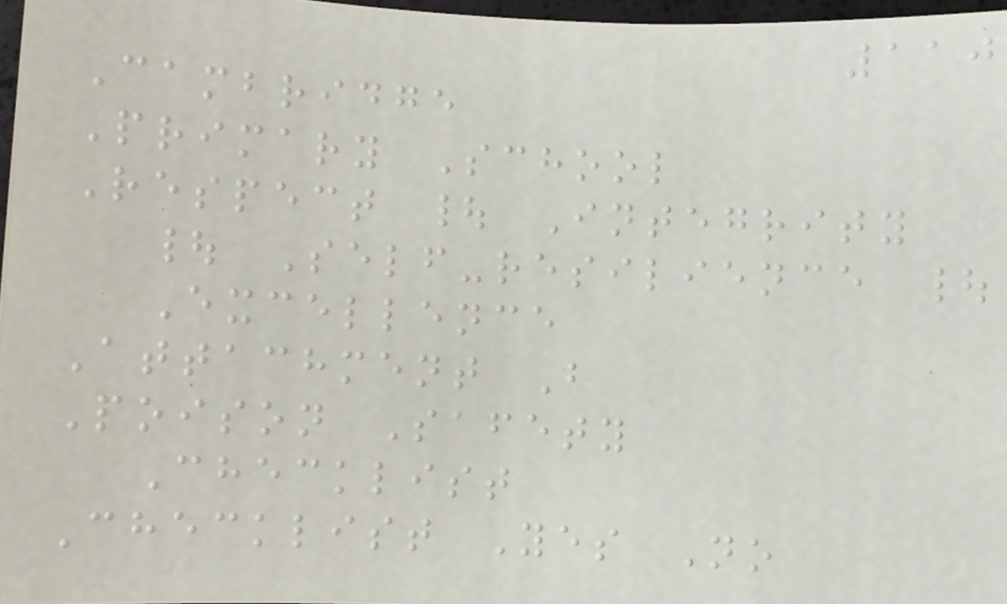110
Cambridge
Primary School
Respect | Integrity
| Self-resilience |
Excellence
Attachment B
Poison Safety
Checklist
Checklist Yes No
